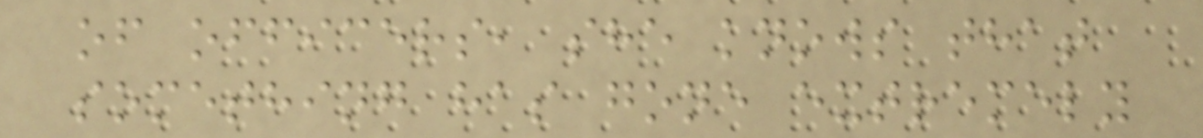of officers, she knows that
something has gone extremely
